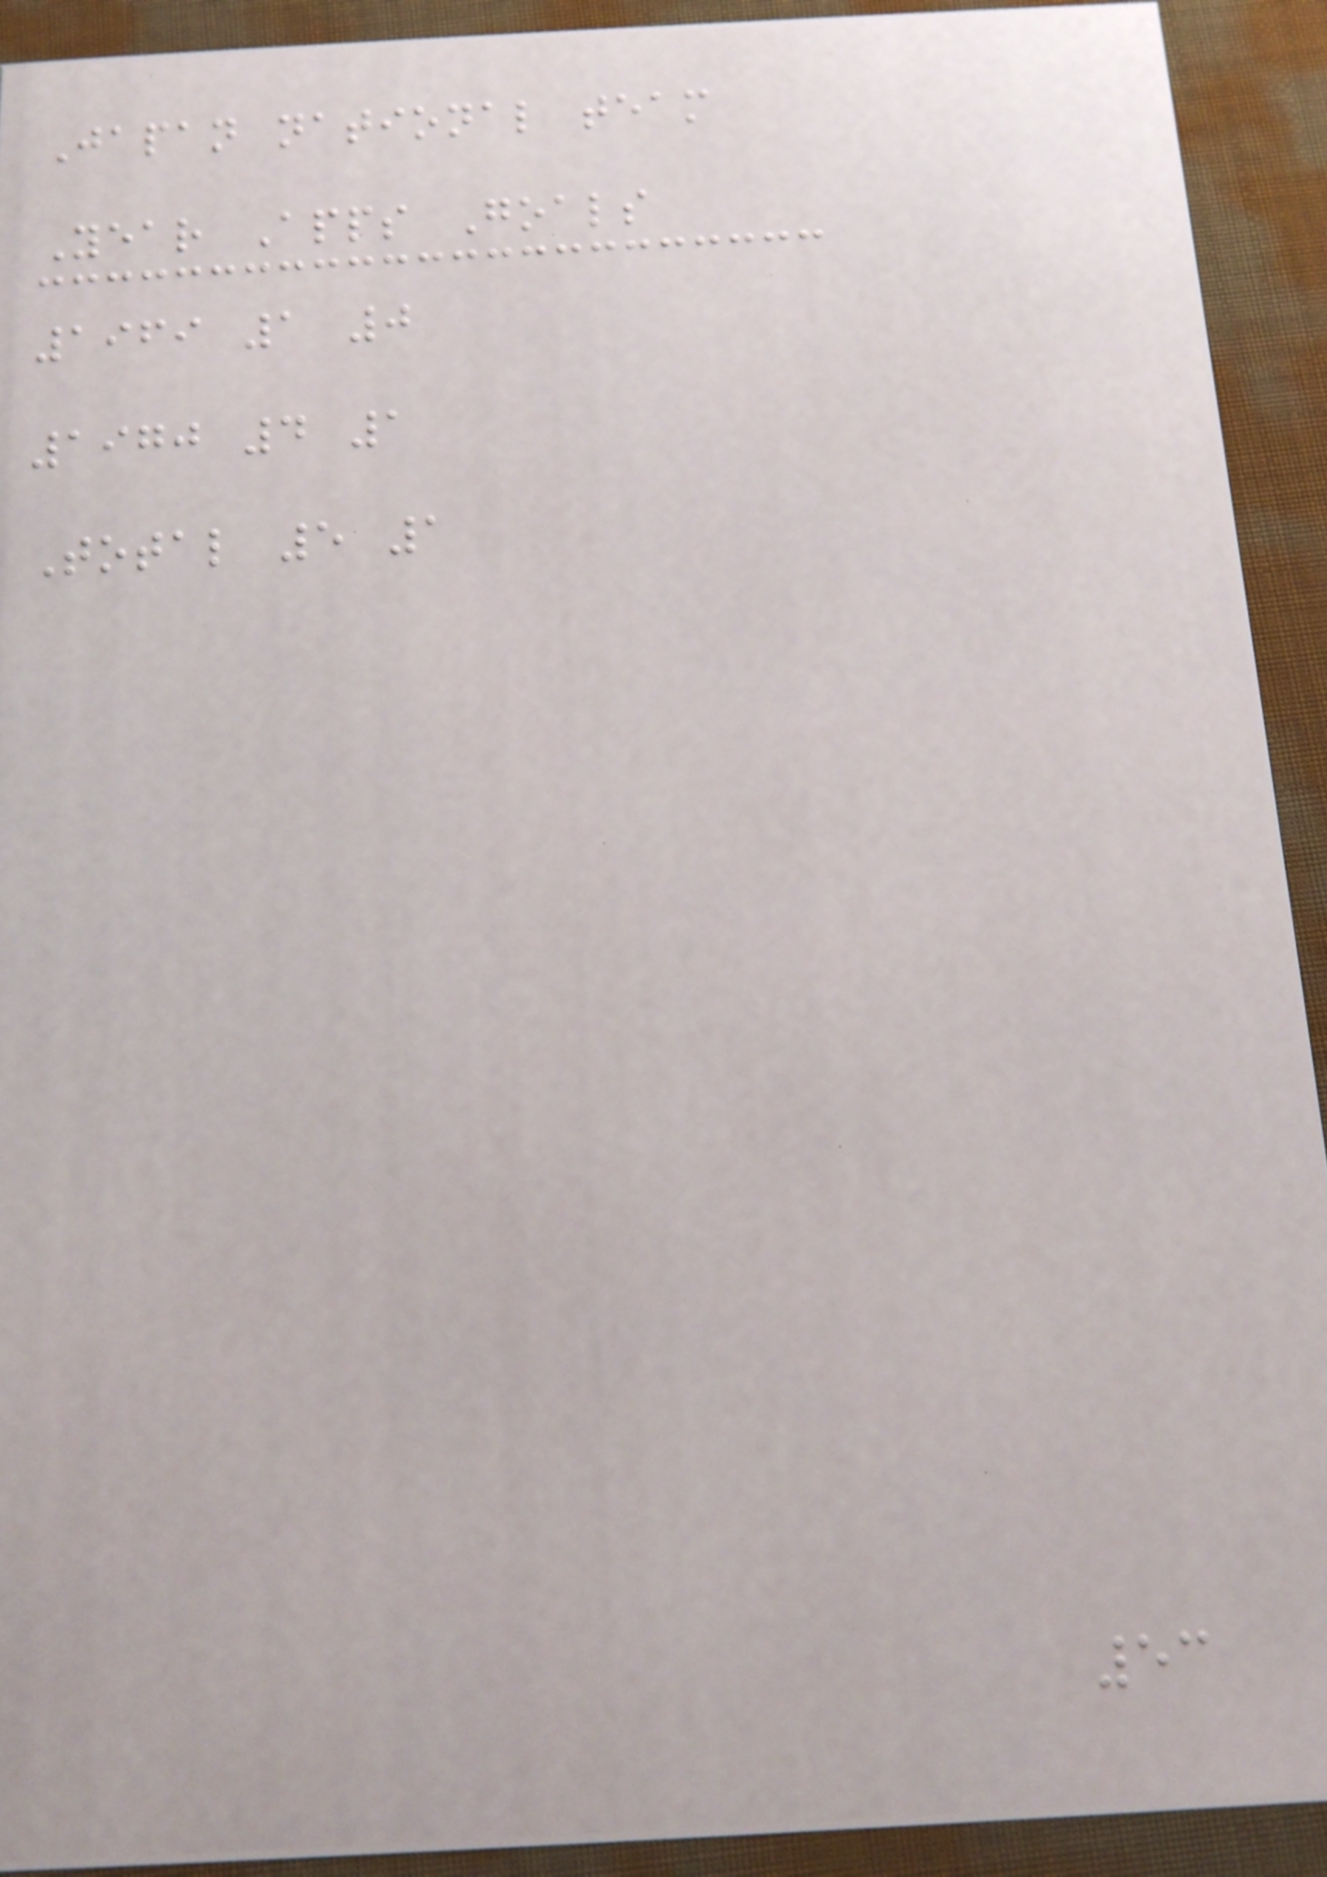Japan national team
Year Apps Goals
1969 1 0
1970 4 1
Total 5 1
53
